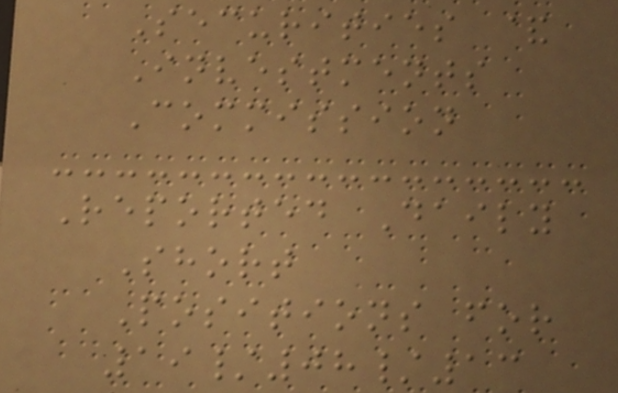Securities &
Investments
Commission
Reported Daily
Short
Positions for
19/08/13
